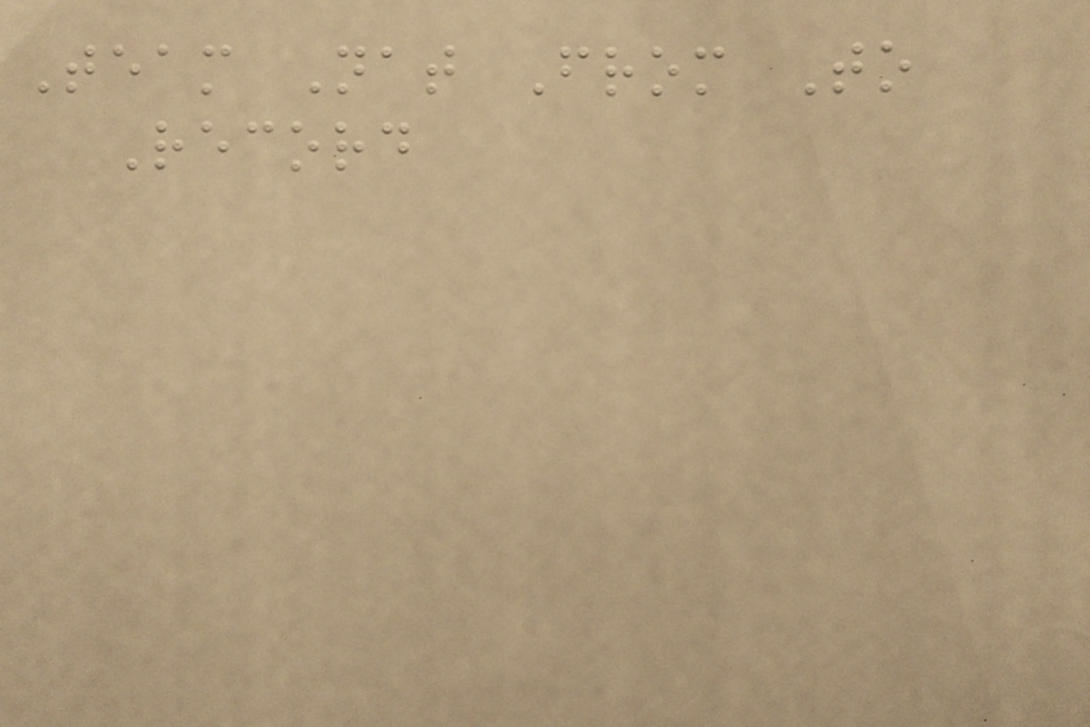Team Nat From To
Record
